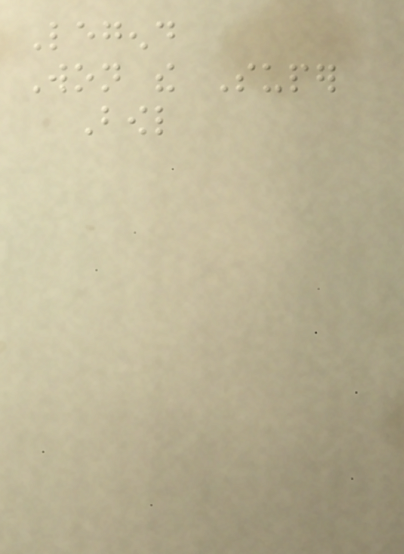Legend
Won the Super
Bowl
